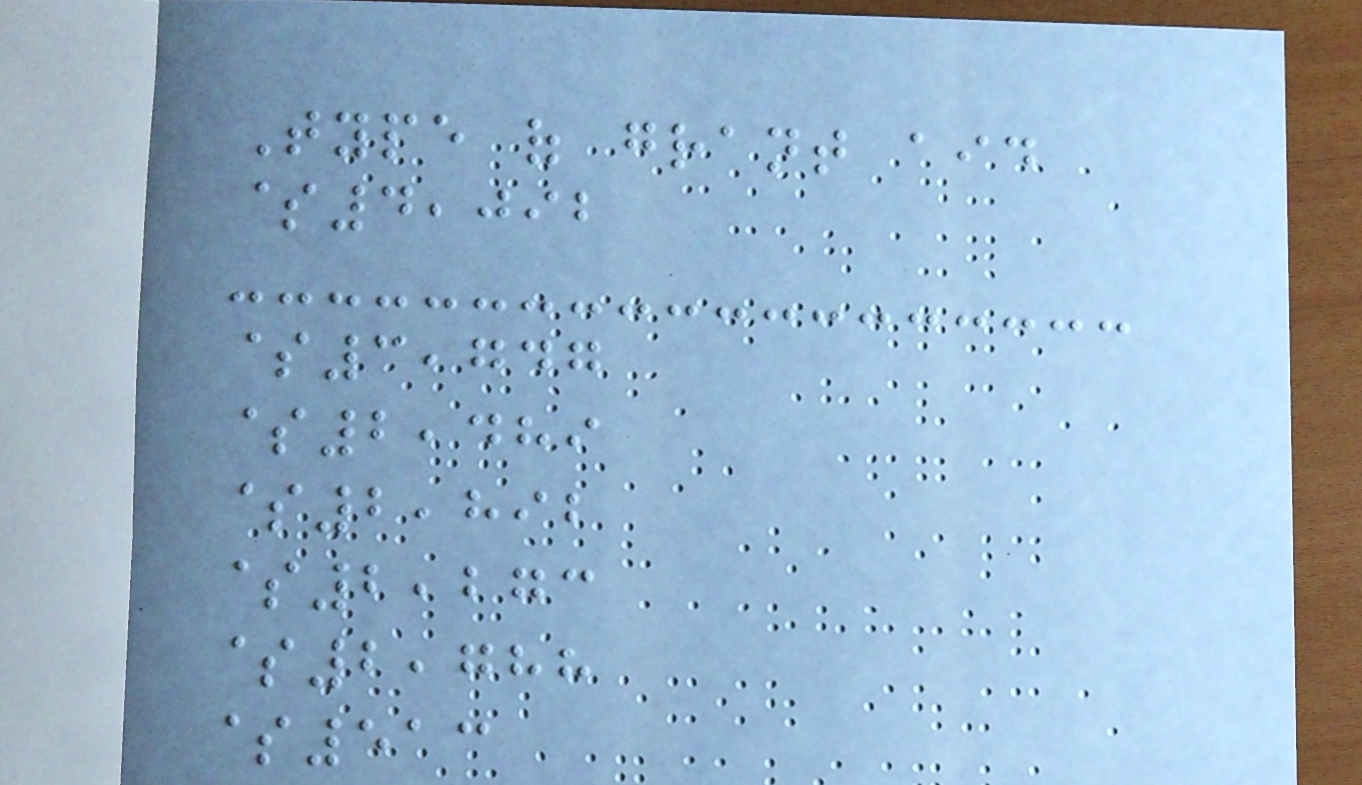Type of grant aid
$4,092
$3,747
$2,489
$2,892
$2,273
$2,788
$513
